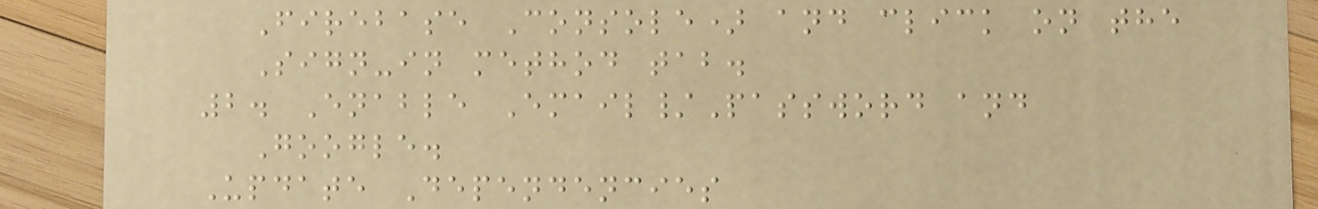Firebase Console) and click on the
Sign-in method tab.
2. Enable Email/Password and
Google.
Update Dependencies
